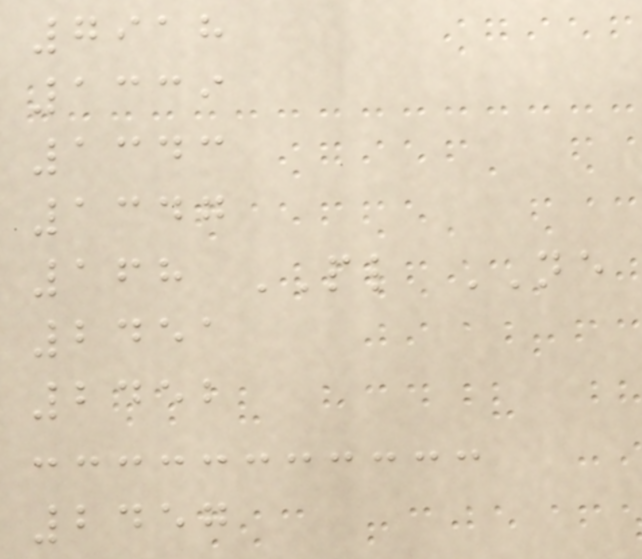7918
1339
1343
1347
168 PL NE
2451
2452
2457
